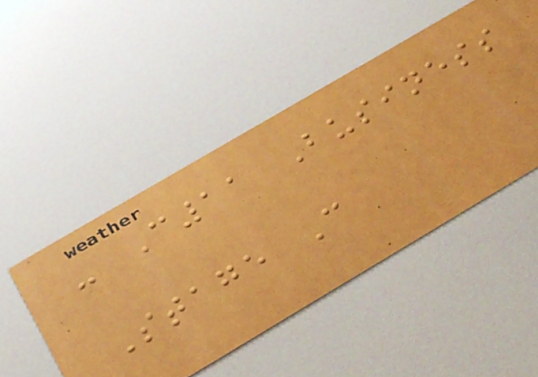- C11 Business
Stage C
